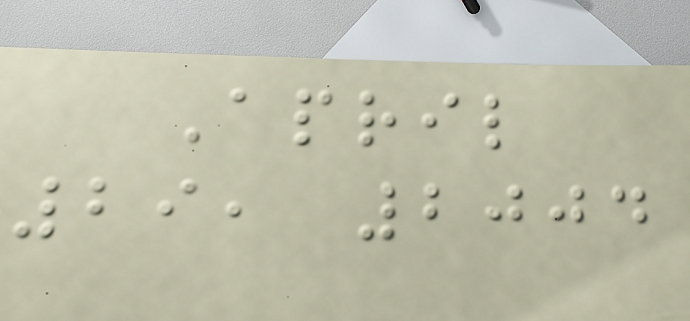April
29, 2004
